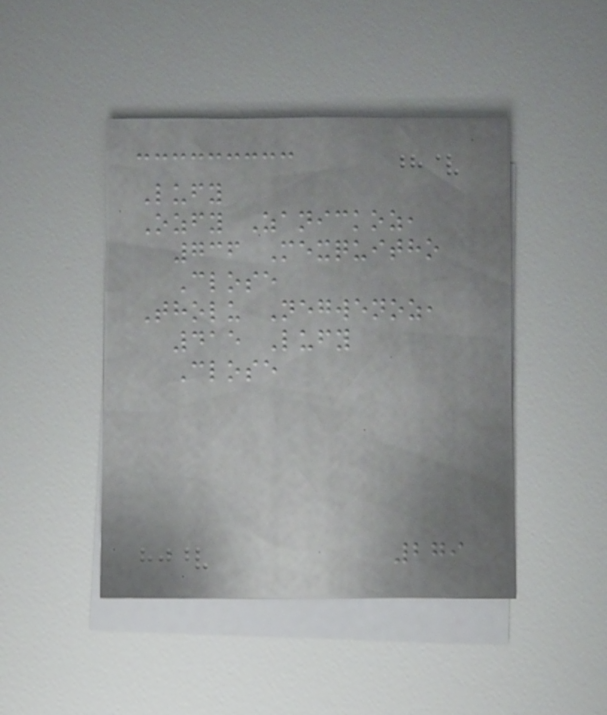Lufy
Ozfy Zanickoz,
736 Mexquitho
Close
Tholu Negwenoz,
415 Lufy
Close
279
